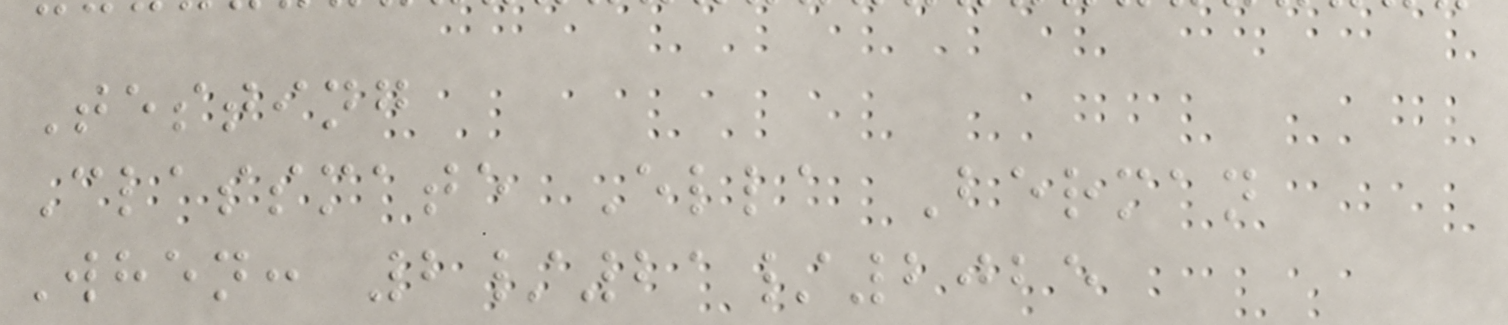Testing
Classmate Ella Berman
When: 2/21/2025
